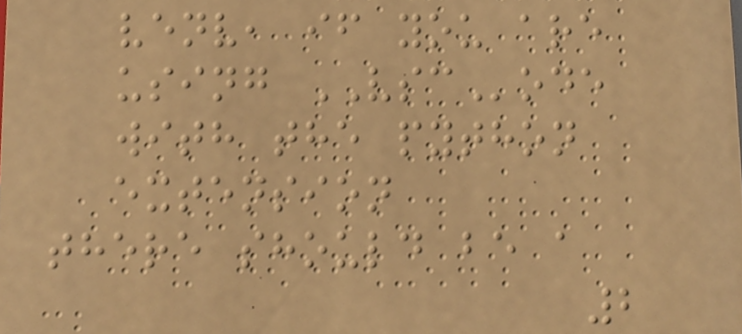venv, if you are
using VSCode
with the python
extension
there should be a
2
